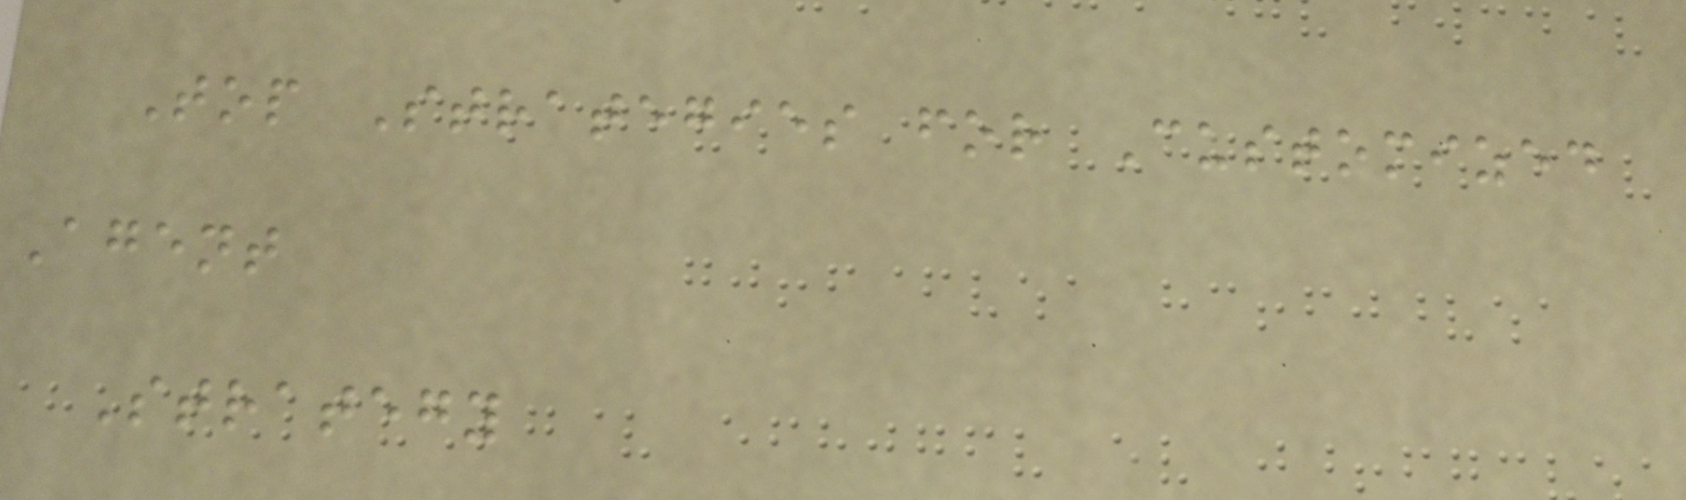Top Strategies for Customized
Agent
Strategy
